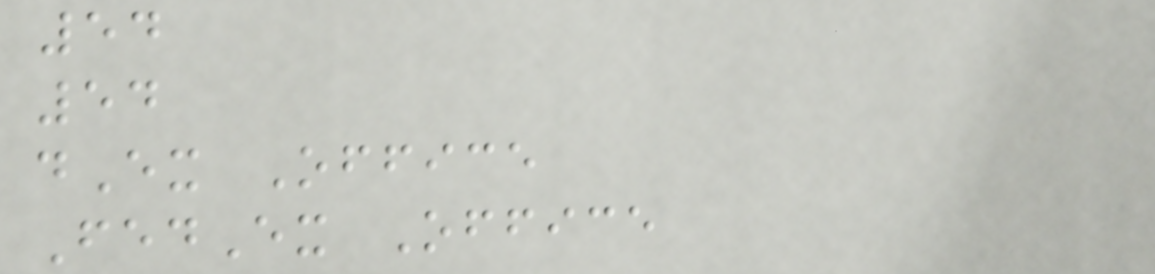54
54
dEx Office
FedEx Office
